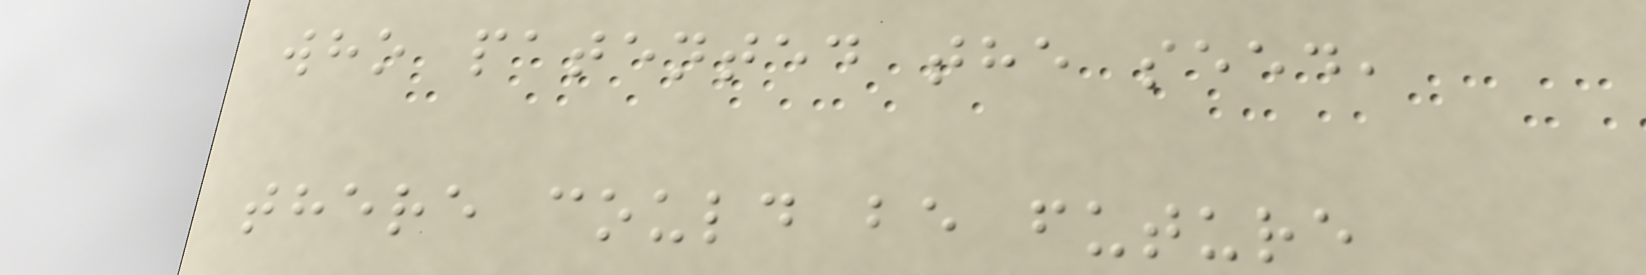who patented the seed,
there could be future
